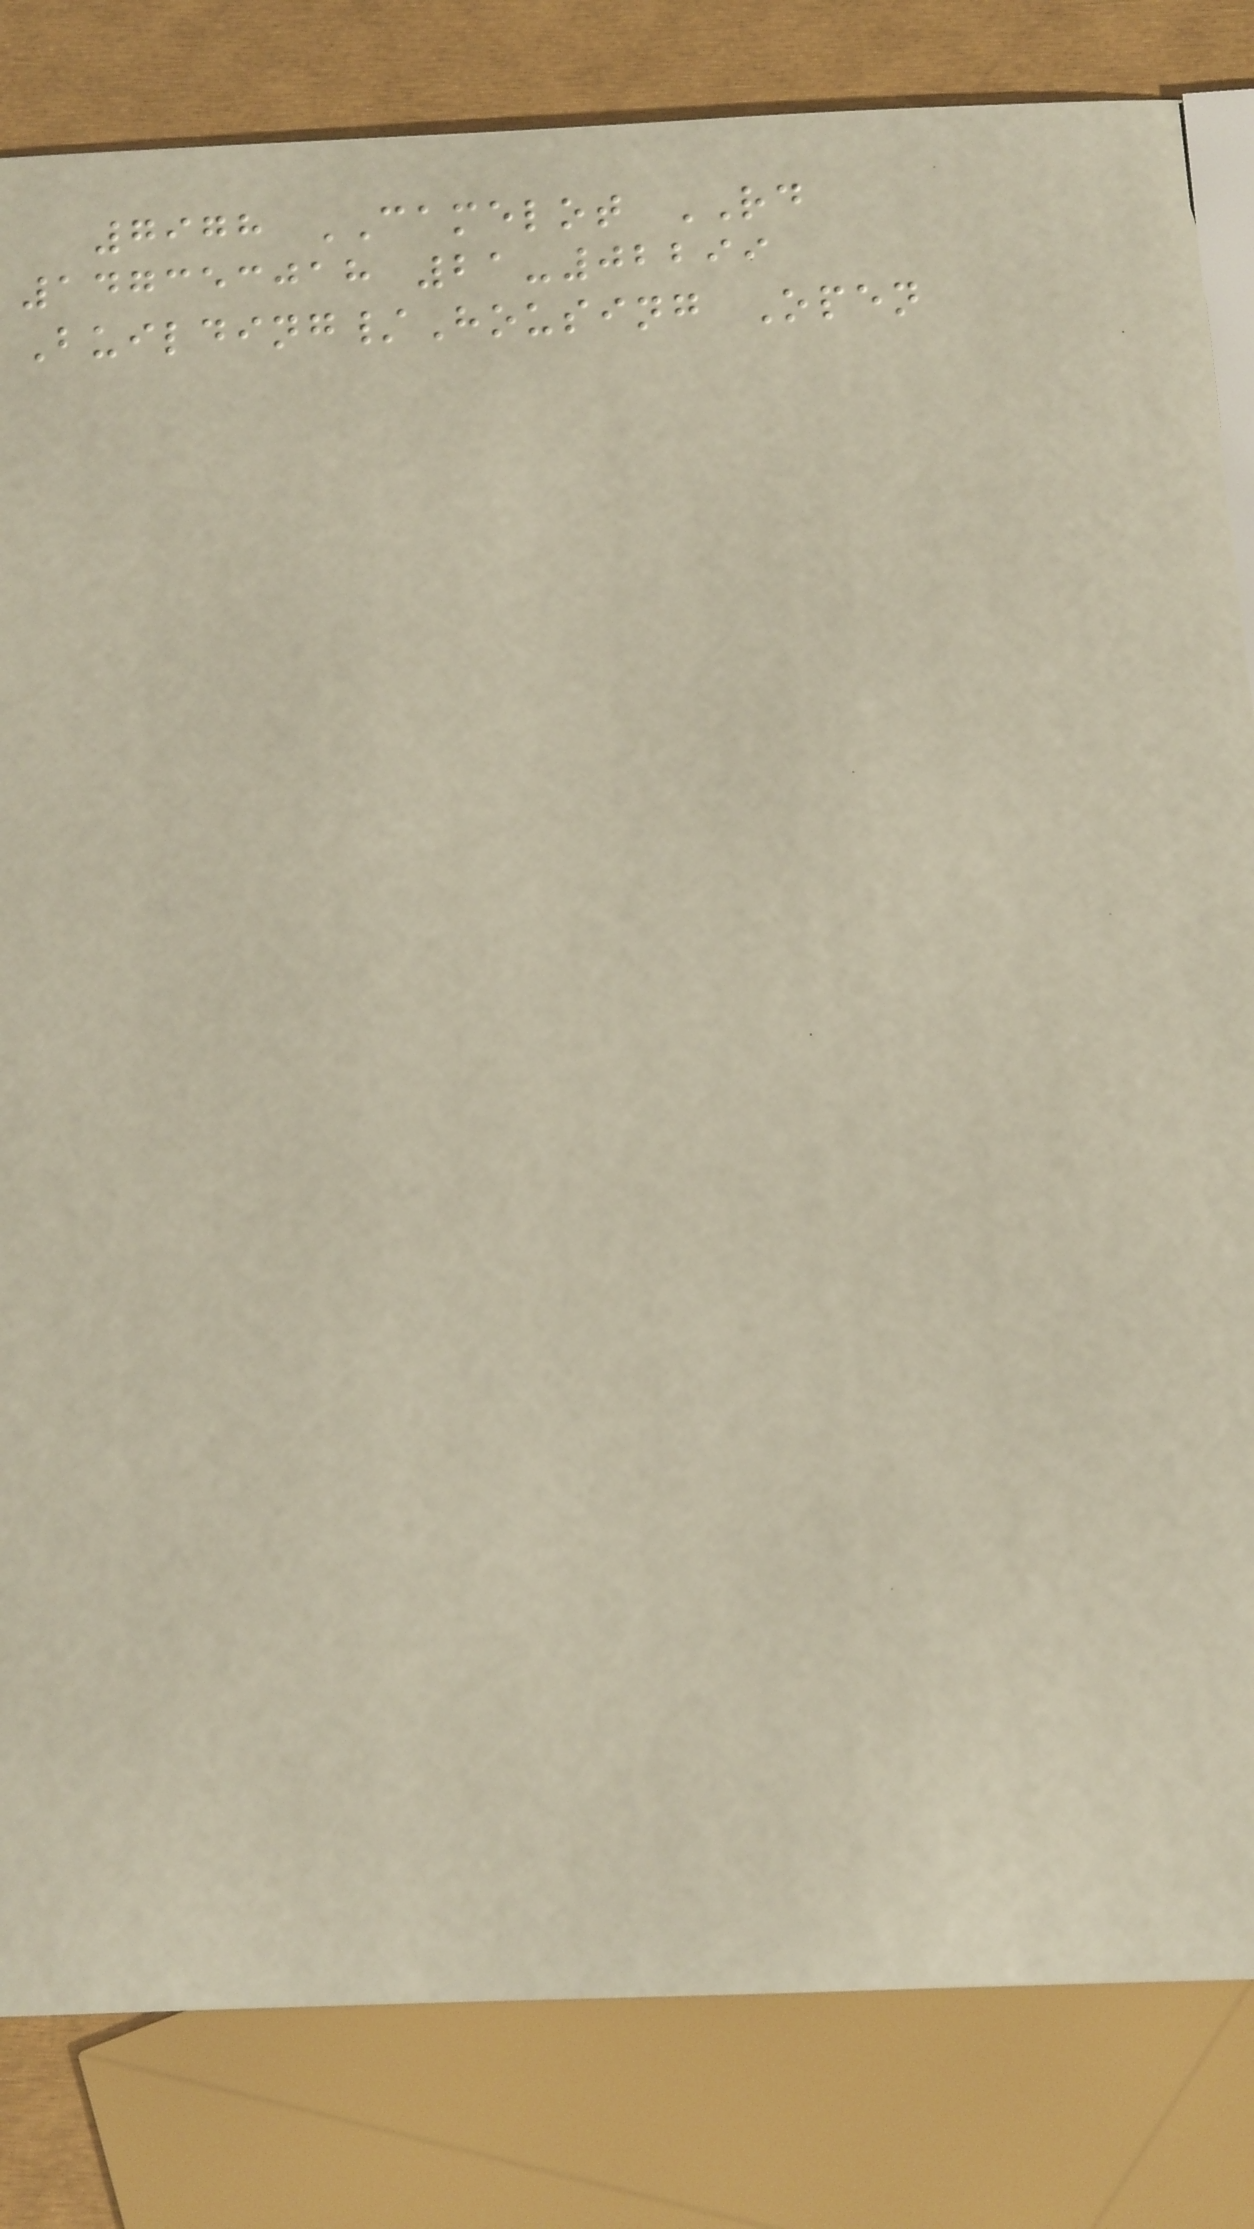7978 CAMELOT RD
147353018 21-02299
Building/Housing Open
